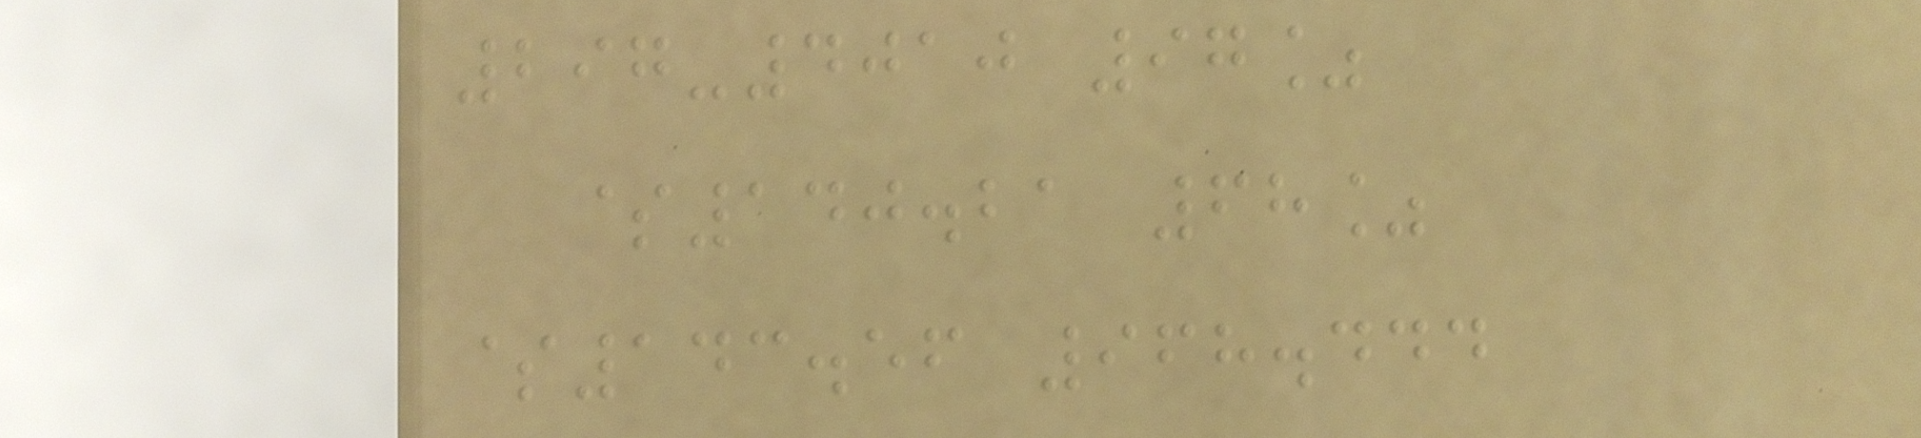297-4010 97%
$140.21 68%
$143.56 968.444
